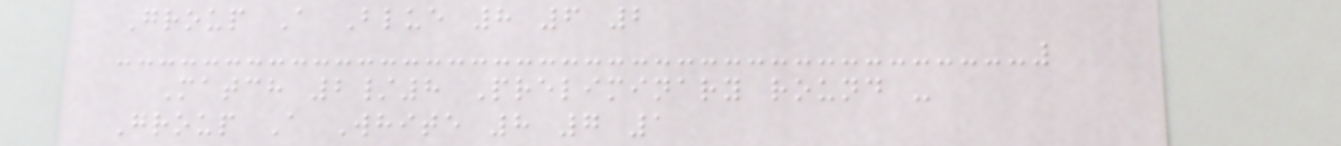Group A Blue 8 6 2
Match 2/8 Preliminary round -
Group A White 8 7 1
